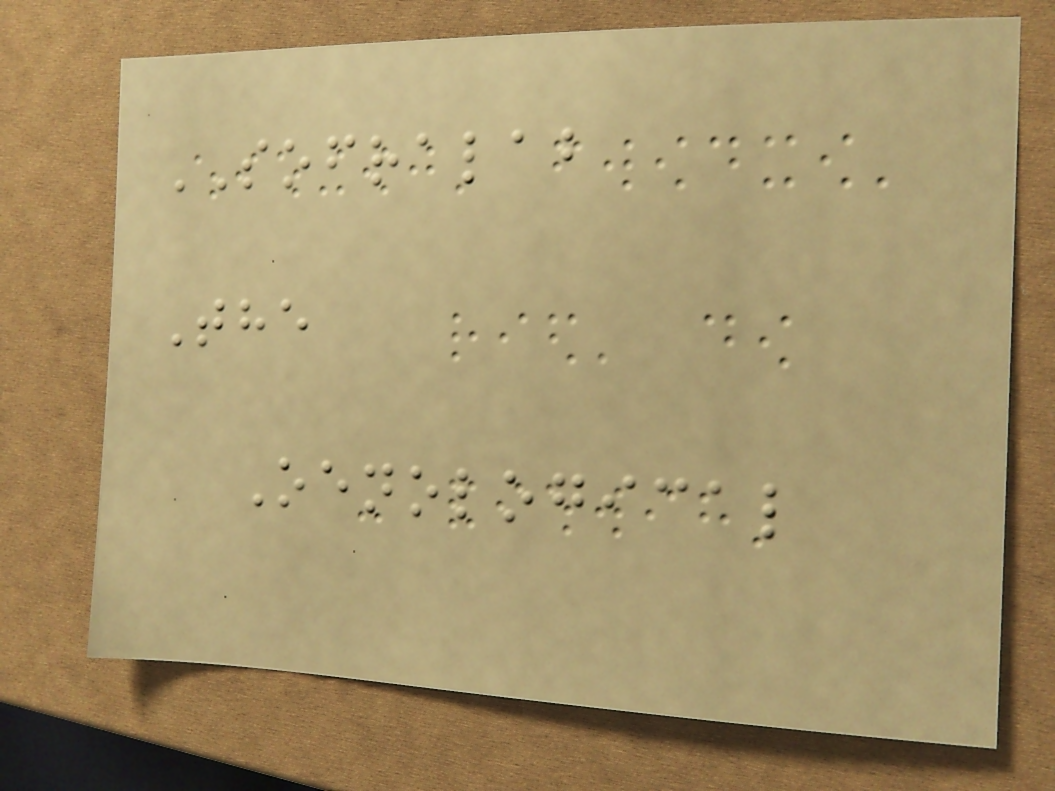SOFRALAB
The
Oenological
